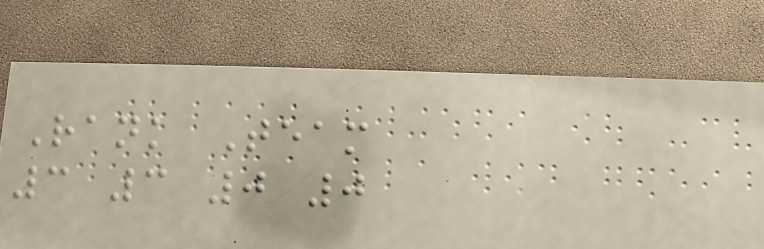Rank Team
3 3 0 0
